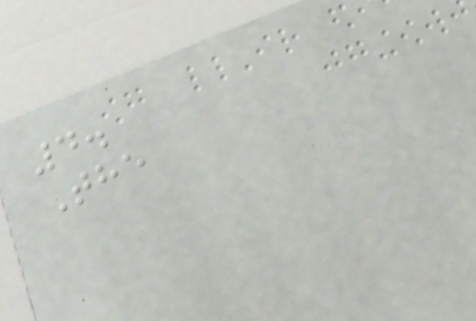4.
The
